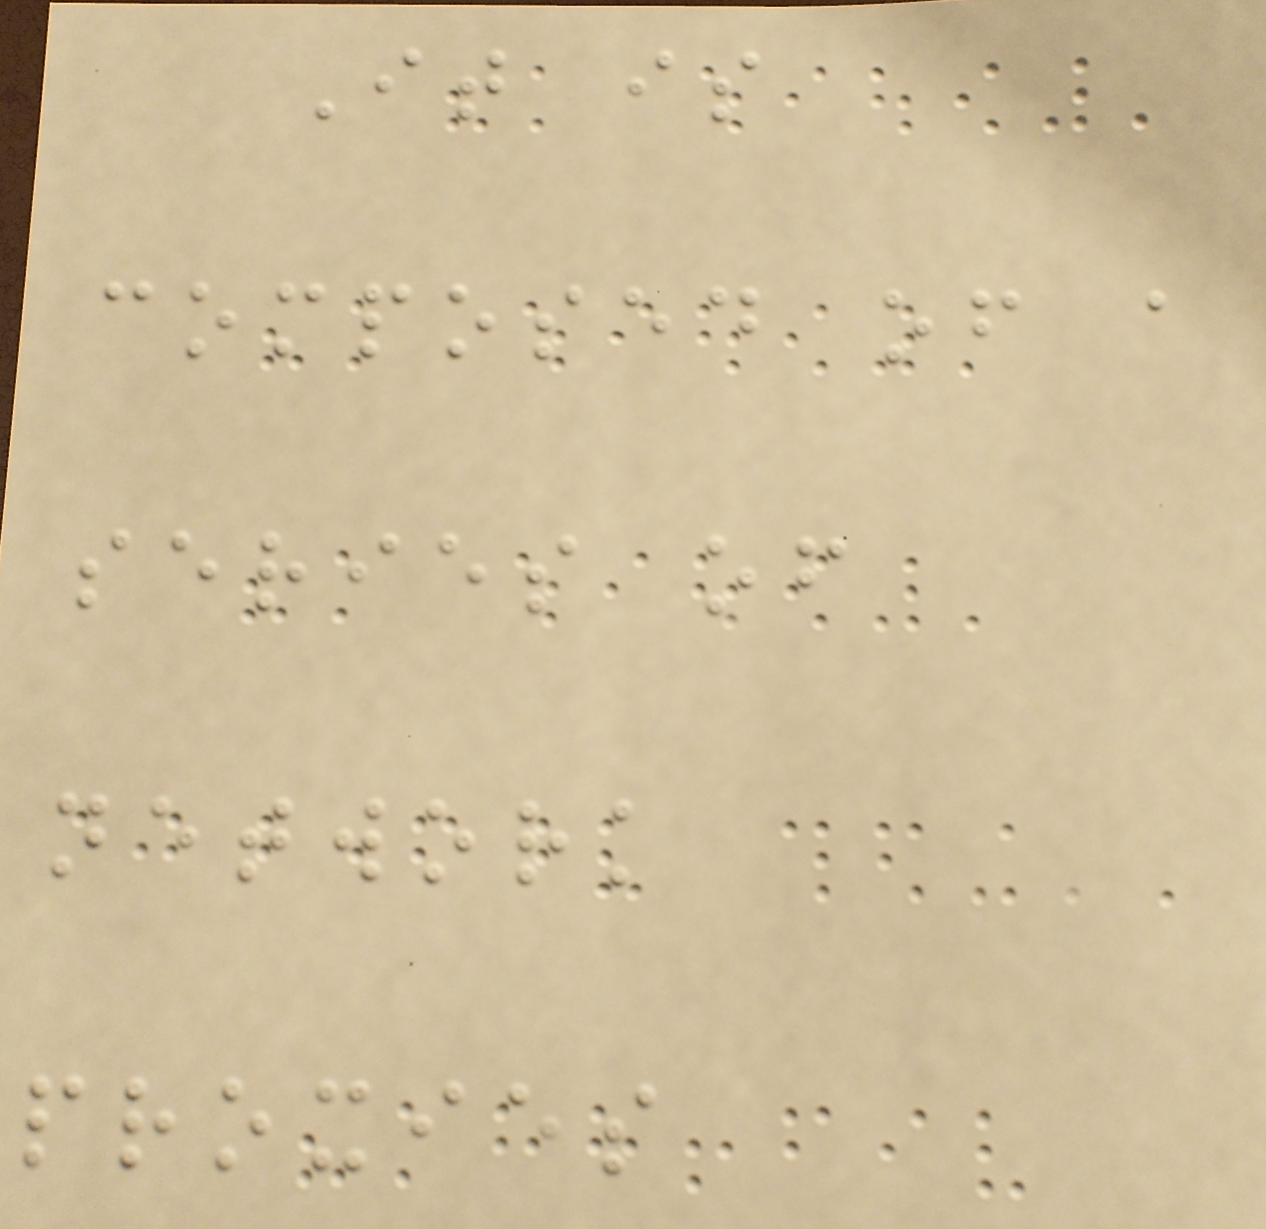It is
composed of a
series of
network
proxies
